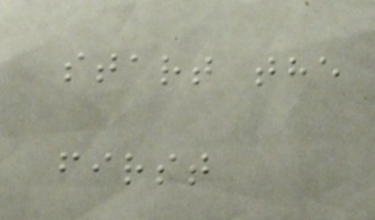start the
first
